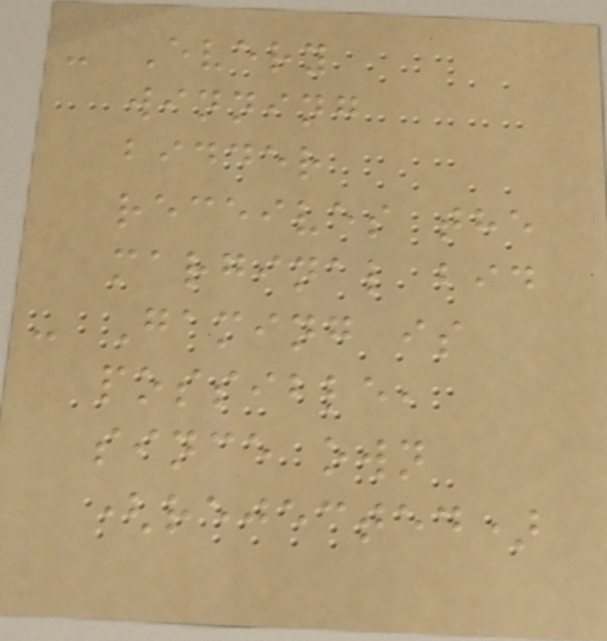- Every
winning
bidder
receives the
marginal bid
- Gaming is
possible,
since own
(rejected)
